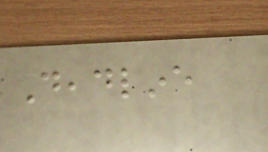Deadline
